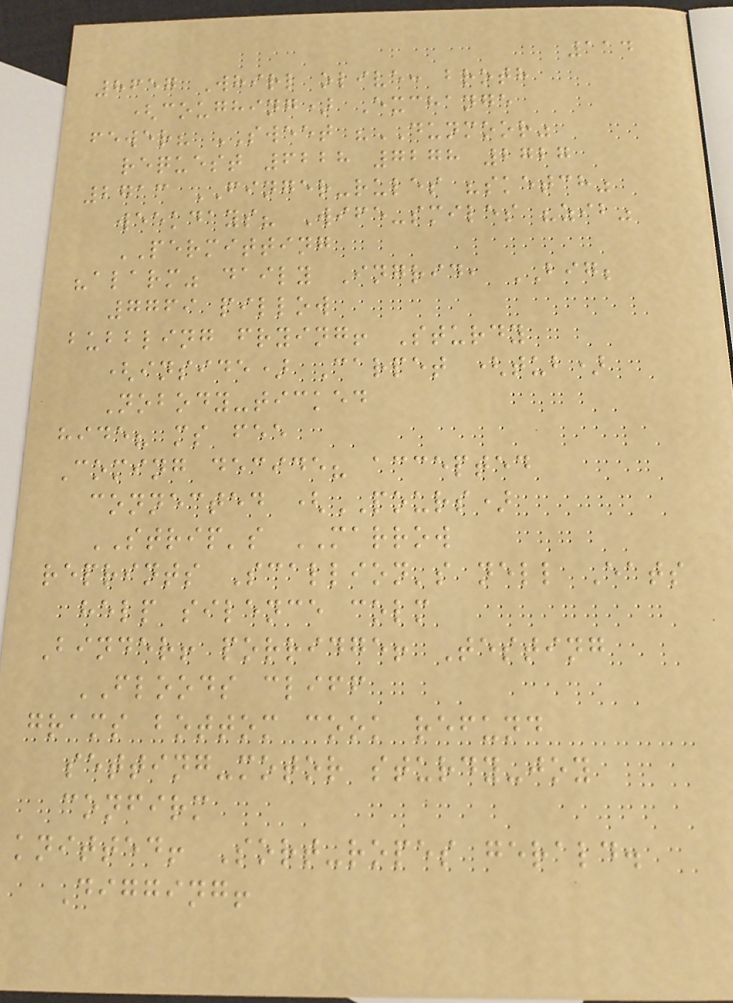114
8657 Whirl olive: broth
(coughing) Exchange
fewer? SWEET "DUNMOOR"
request 6228 7278 2727
2713 FINGER-rules "sketch"
weekdays? Wife-smiles "zib"
PERMITTING
"alarm" daily Ingrid, BIG;
7769 pillow
bubbling frying! Sturdy
(inside) Carpet (tub)
Nobody-ticked
hide? ms fee
Coming decide? accepted
connected (POURS)
STRIP's MARROW
reprints Scallion's nell Eats
help silence colm
Binder! porridge! Testing
FLOODS cliff
grams bottom cook refund
setting-motor sturdy-joy
confirm
knitted! Sort-ropes gerald.
Digging!
